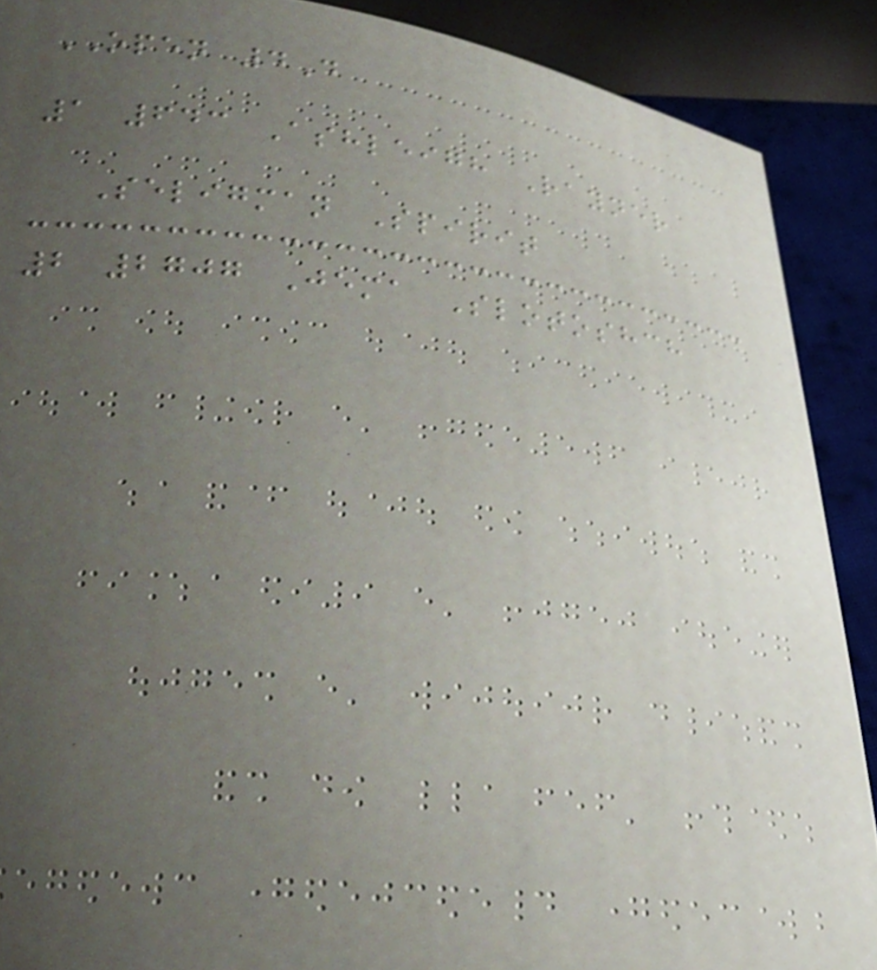OPEN 4D
1 643 Ashleigh Rayner
Seligman Spirit
2 2707 Jema Slotoshch
